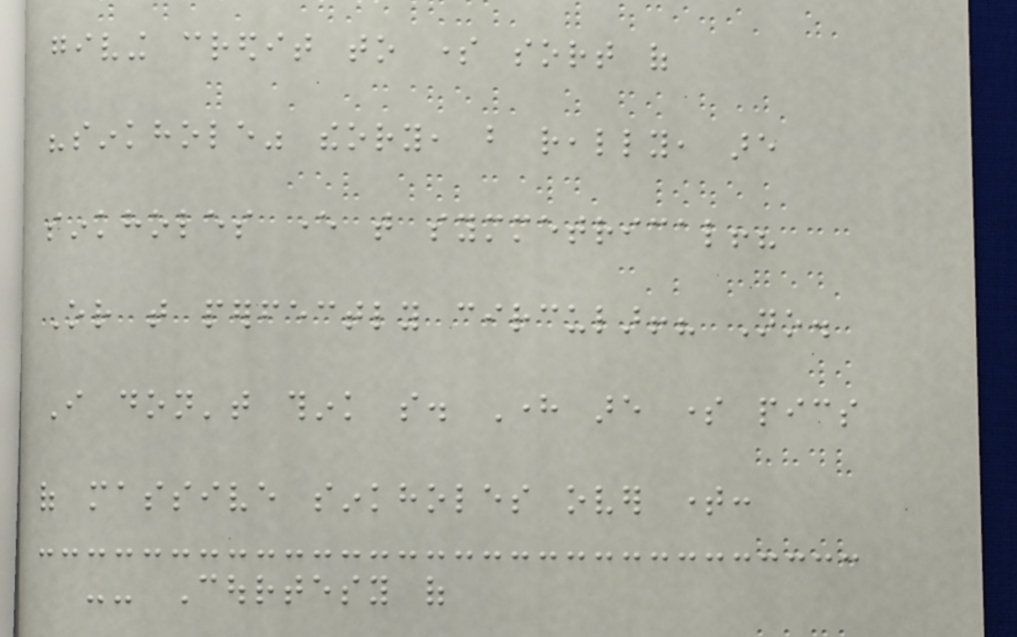giving credit to some sort of
"sinkhole" theory, but really, are
sinkholes ever that symmetrical!?
Or that perfectly circular!? No.
I don't think so. Here are some pics
of massive sinkholes over time:
-- Courtesy of
